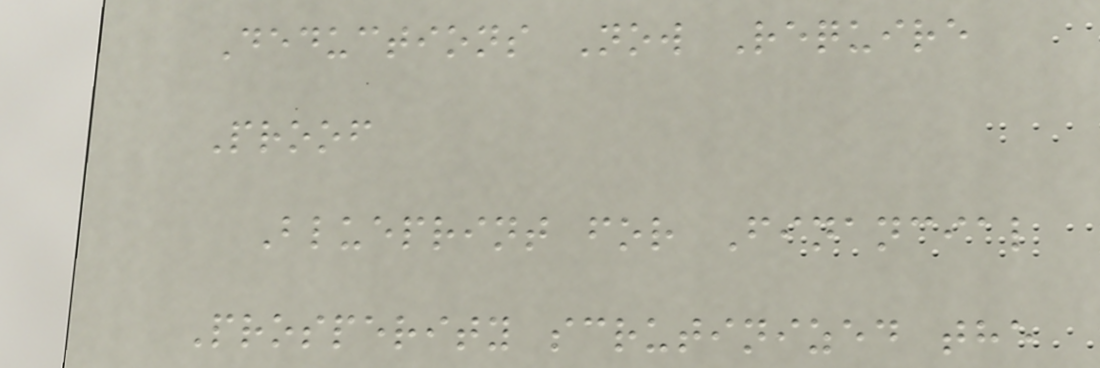Deductions Now Require
Proof
Blueprint for Financial
Prosperity scrutinized the
